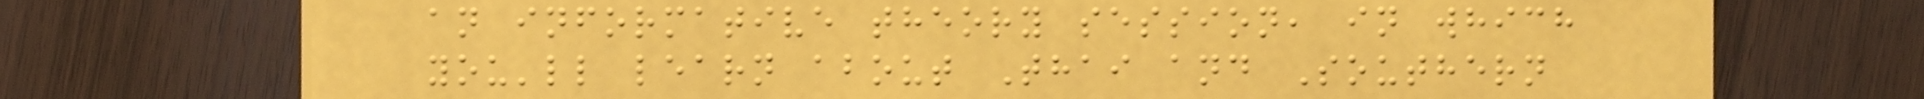an informative theory session, in which
you'll learn about Thai and Southern
